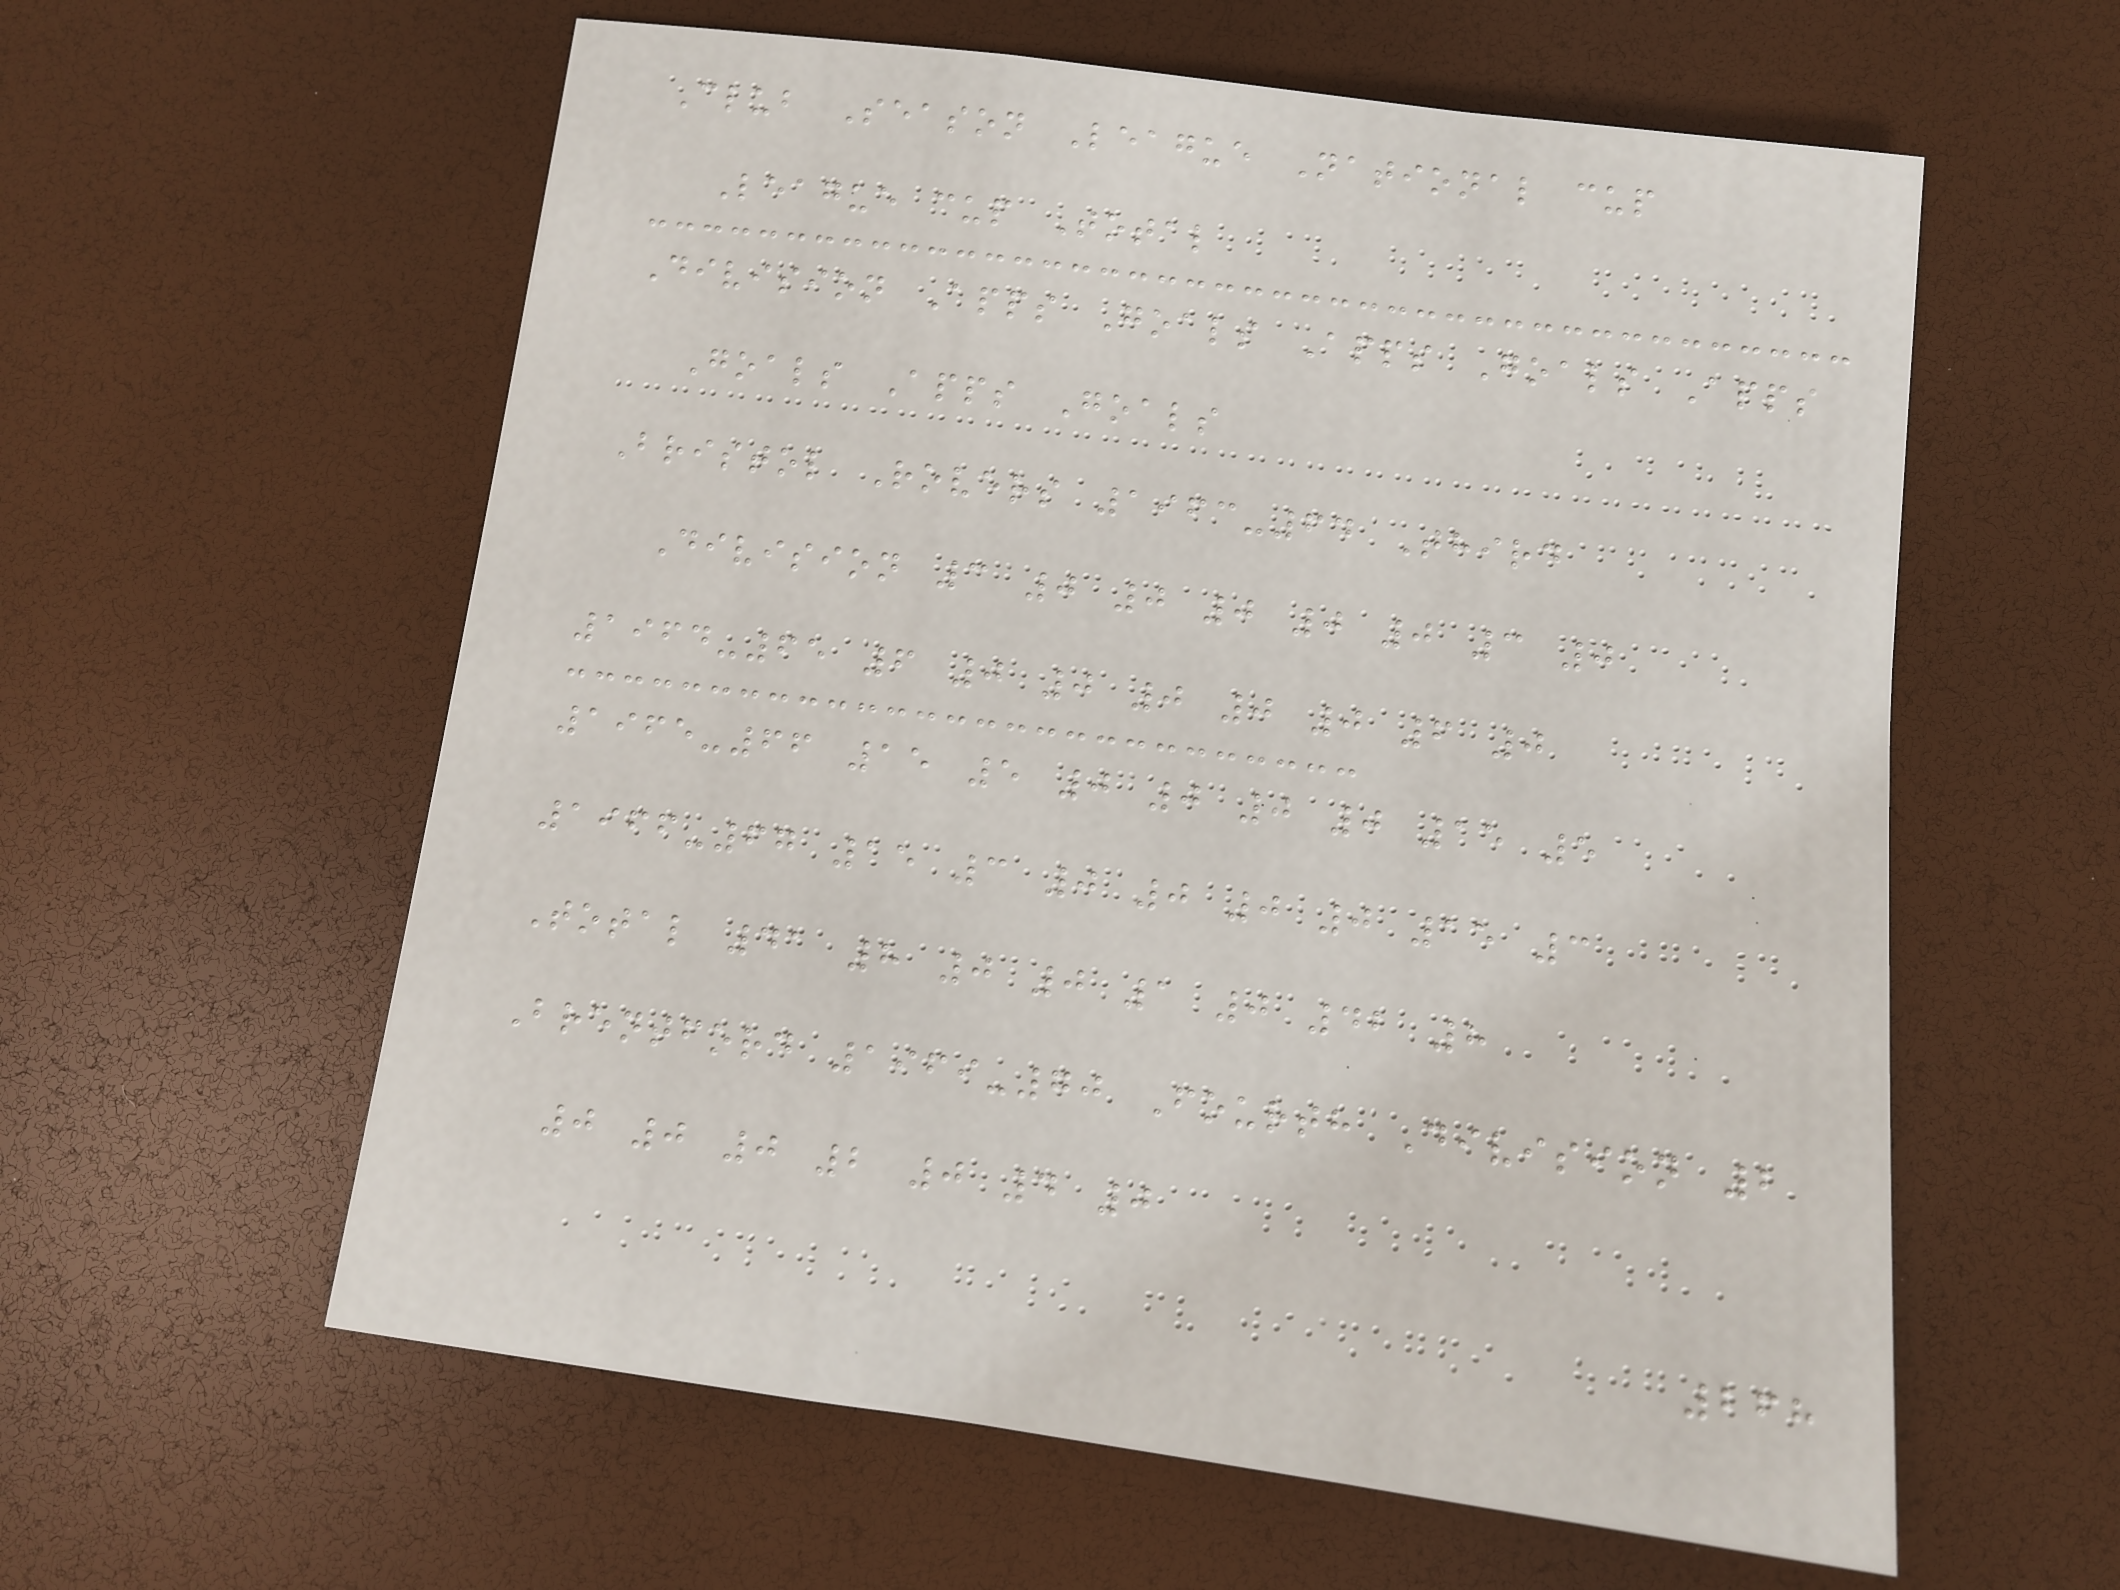Club Season League National cup
League cup Total
Division Apps Goals Apps Goals Apps
Goals Apps Goals
Bristol Rovers 1963-64 Third
Division 3 0 0 0 0 0 3 0
1964-65 6 0 0 0 0 0 6 0
1965-66 15 5 0 0 0 0 15 5
1966-67 15 3 0 0 0 0 15 3
Total 41 8 0 0 1 0 42 8
Brentford 1969-70 Fourth Division 2
0 0 0 2 0 4 0
268
